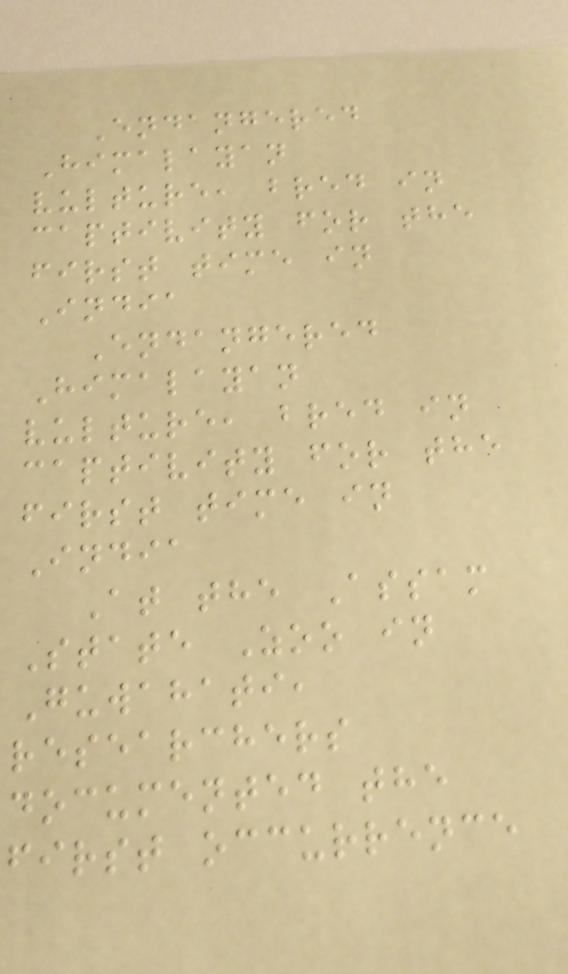Endangered
Himalayan
vulture, bred in
captivity for the
first time in
India
Endangered
Himalayan
vulture, bred in
captivity for the
first time in
India
At the Assam
State Zoo in
Guwahati,
researchers
documented the
first occurrence
